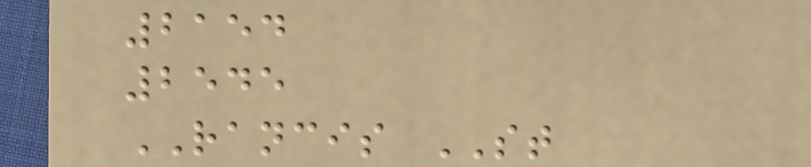2154
2545
RANCIS ST
